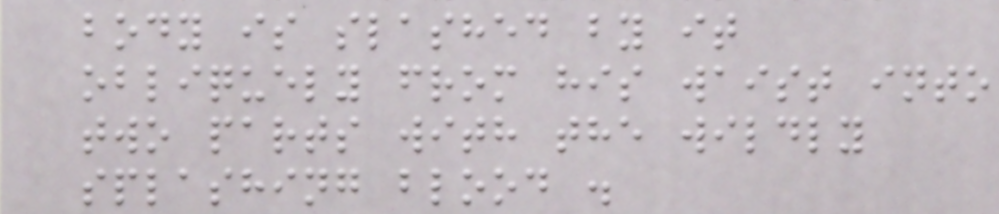body is slashed by it
obliquely from his waist into
two parts with the wildly
splashing blood .
